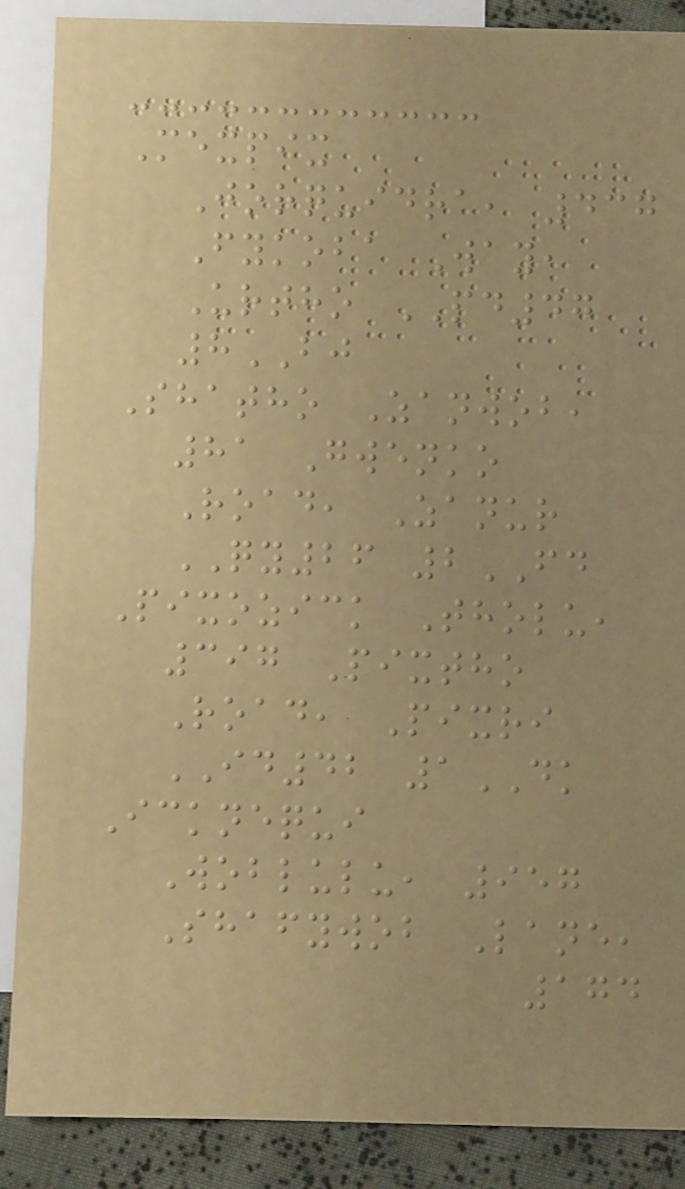Mexpix
Jorquidra, 437
Fykoba Way,
Urtho PD47
8BJ
Shatho Zanwob,
81 Gwenko
Road, Zanur
QY26 2FD
Pixozick Tholu,
397 Pixtho
Road, Pixri
ID42 1DK
Icknequi
Woblulu, 957
Shafywob Lane,
174
